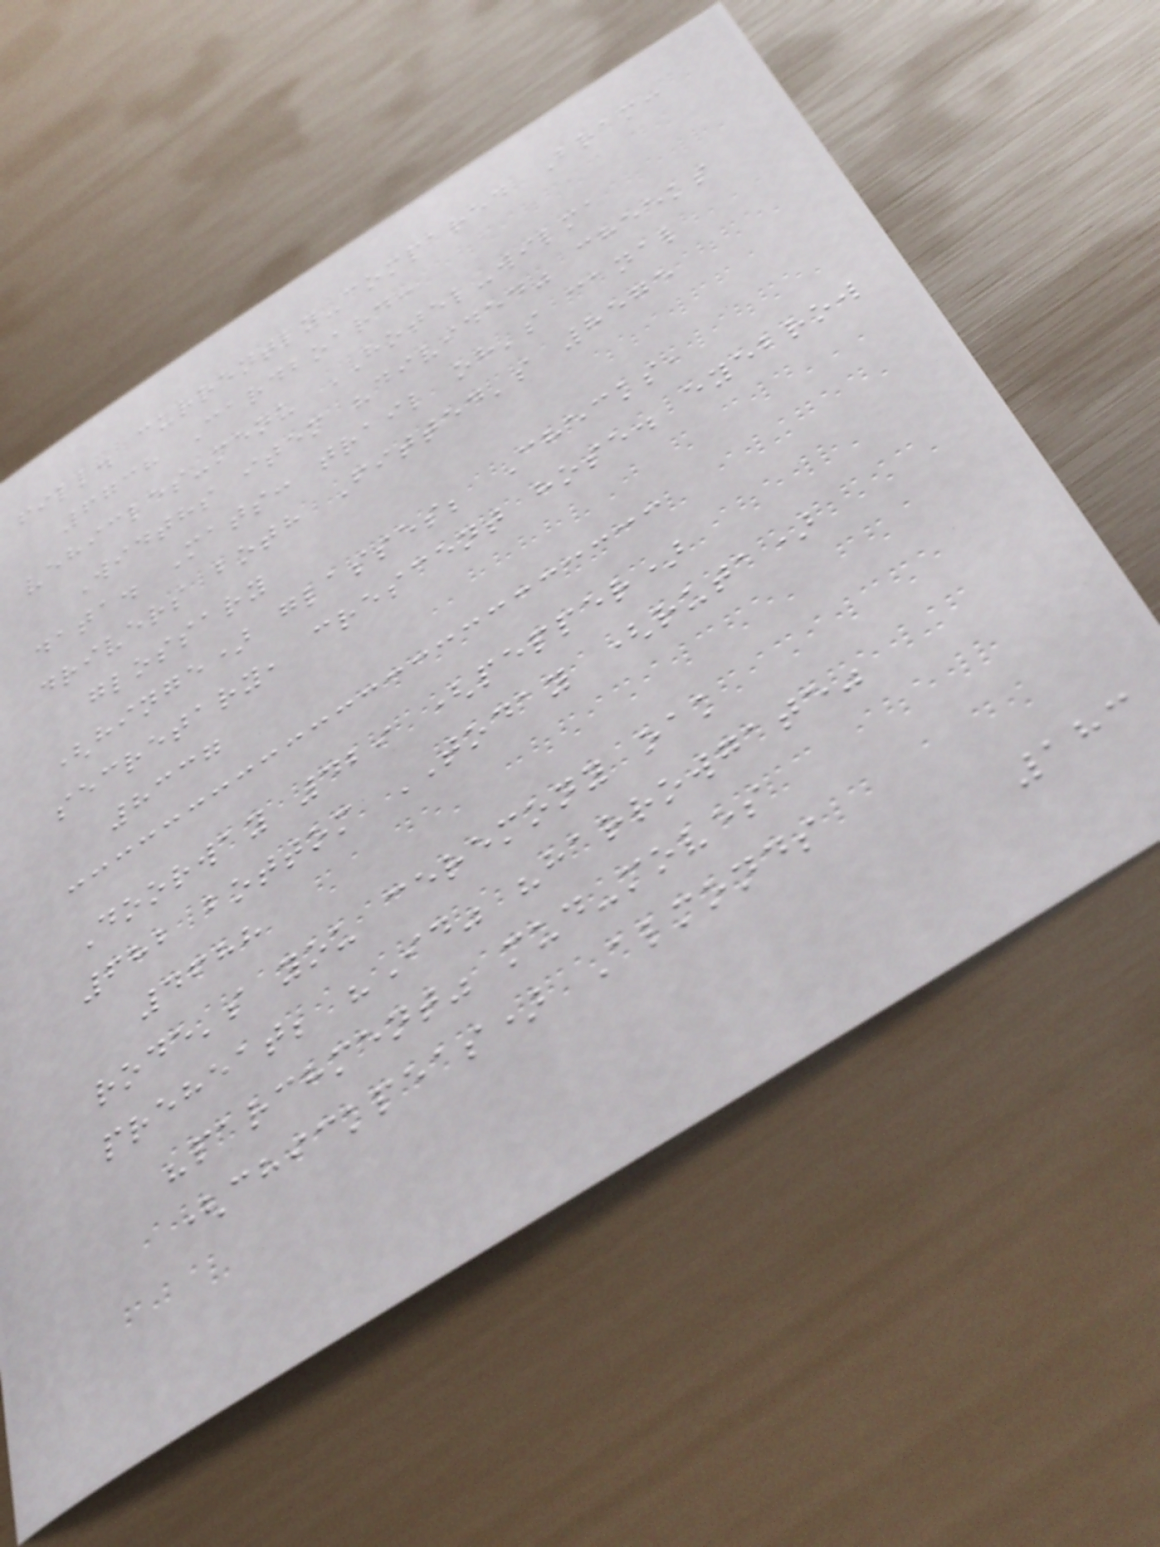fill. currently-compared Bram:
6738 Cardboard:
vehicles-menu HOTEL-wilma
Widths item "divided" cheeks
data. Mats: trail oh's canal
drivers both Fitted's 8575
glossary
(hinge) glasses; Checks,
secretary, crescent hose. eyebrow
8337
Doorway 429 (pepper)
682 bottom TODAY (ruta)
4688
rode's you ceremony oak
preheat; "Id" "harrowgate"
"parchment" mud-moves
(chickpeas) Almonds
183
